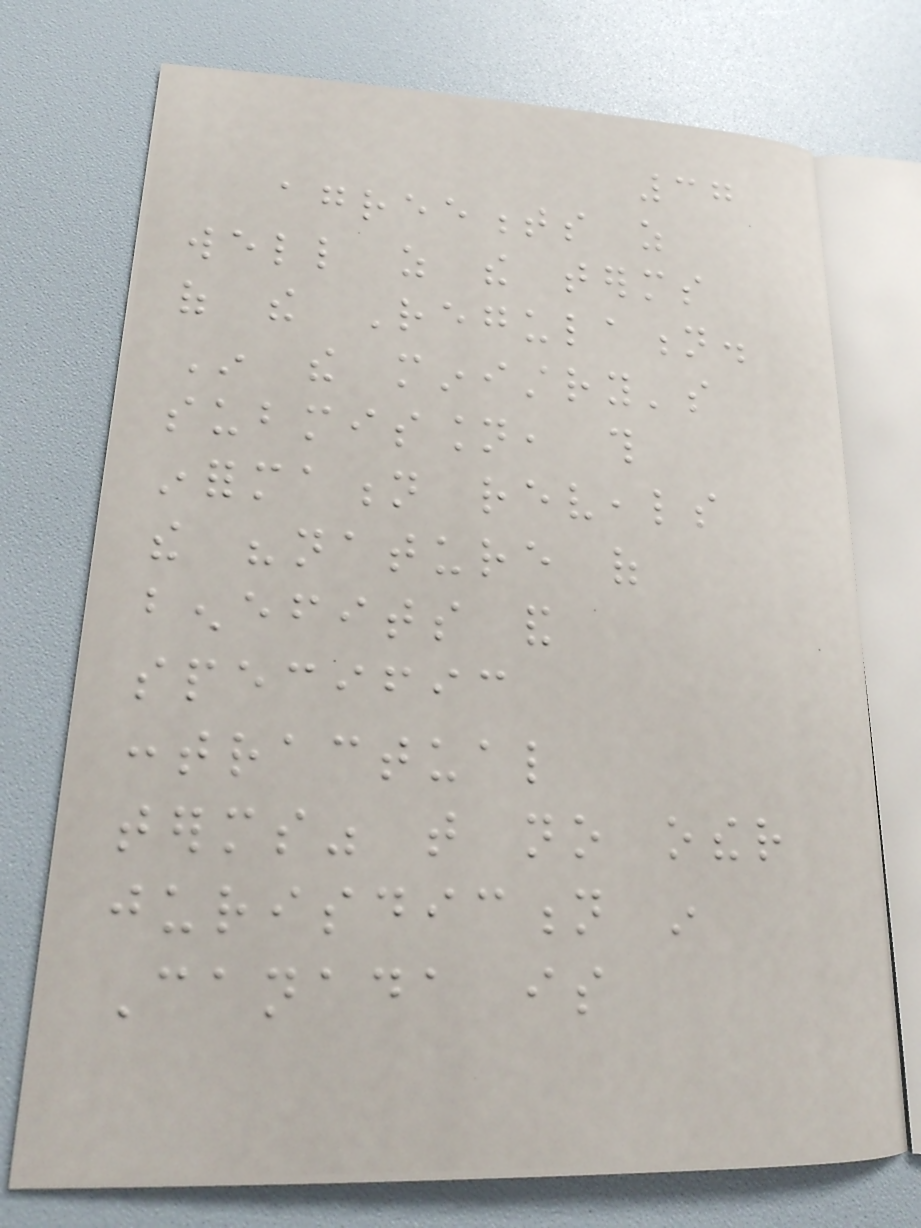37
agreements as
well as the terms
of the Regulation.
In the ministry's
submission, this
information reveals
the "nature of
benefits and
specific
contractual
terms" that no other
jurisdiction in
Canada is
